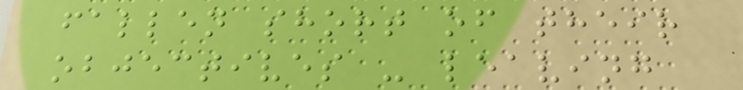fallen short of their
objectives - leaving
